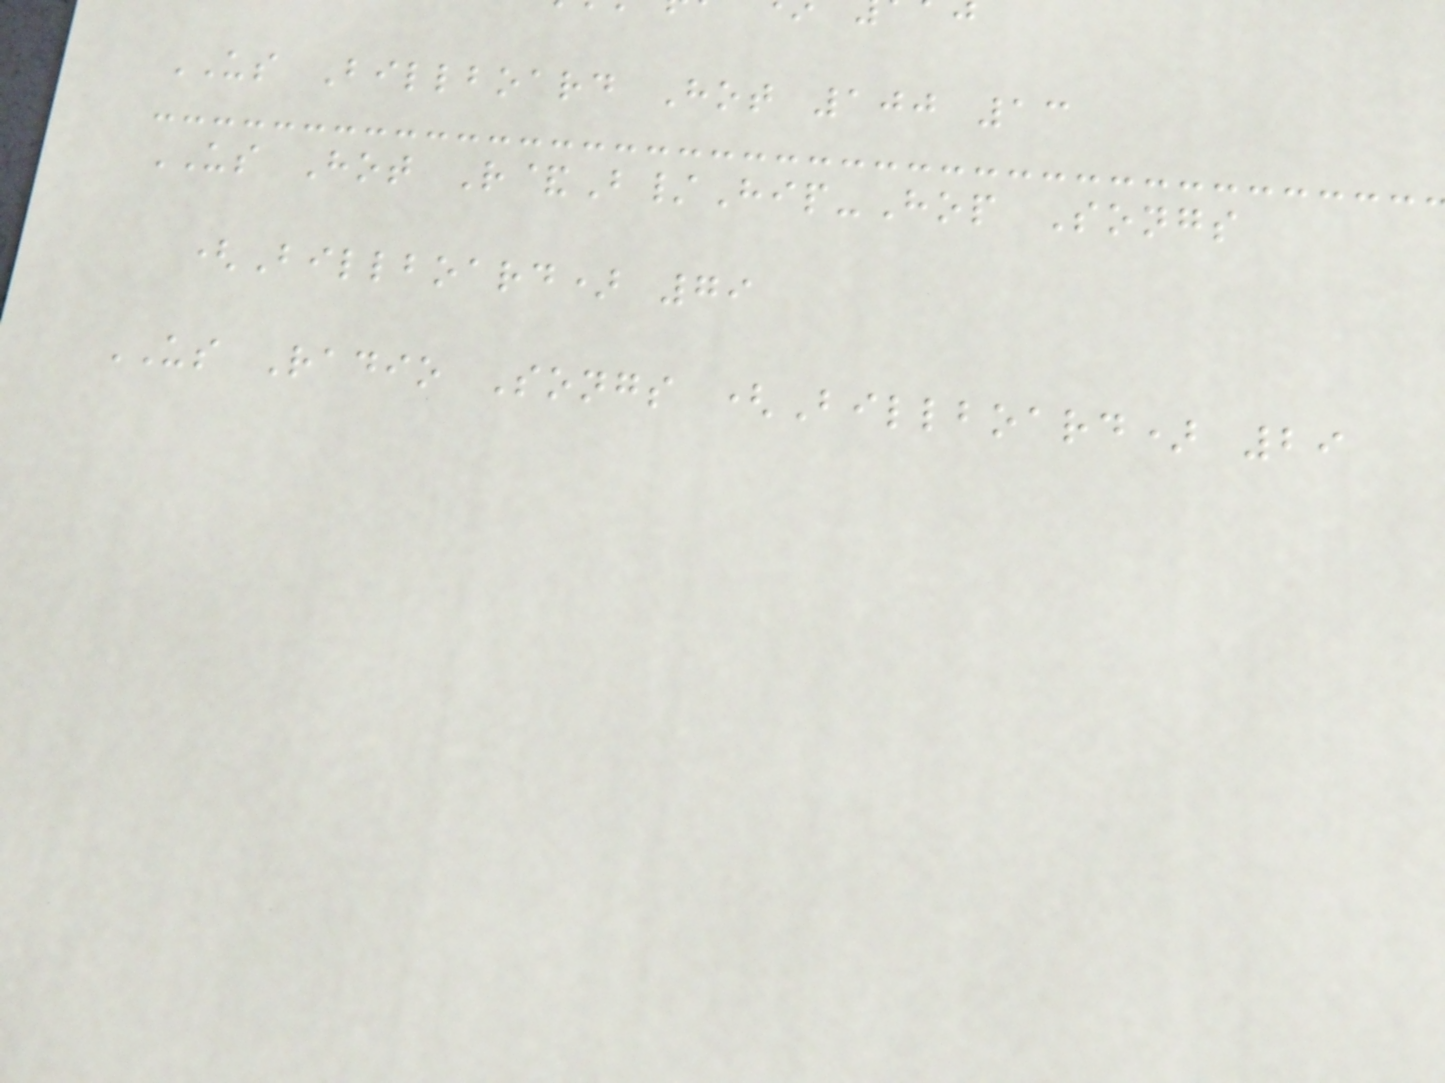US Billboard Hot 100 13
US Hot R&B/Hip-Hop Songs
(Billboard) 79
US Radio Songs (Billboard) 29
